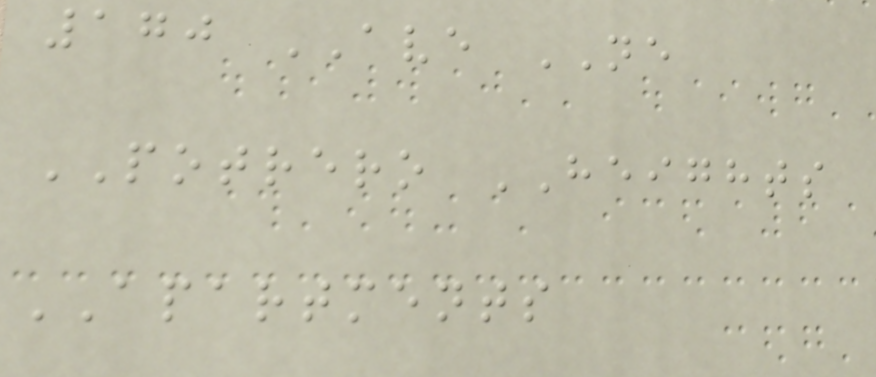170 AVE NE
POTRERO HEIGHTS
APARTMENTS
